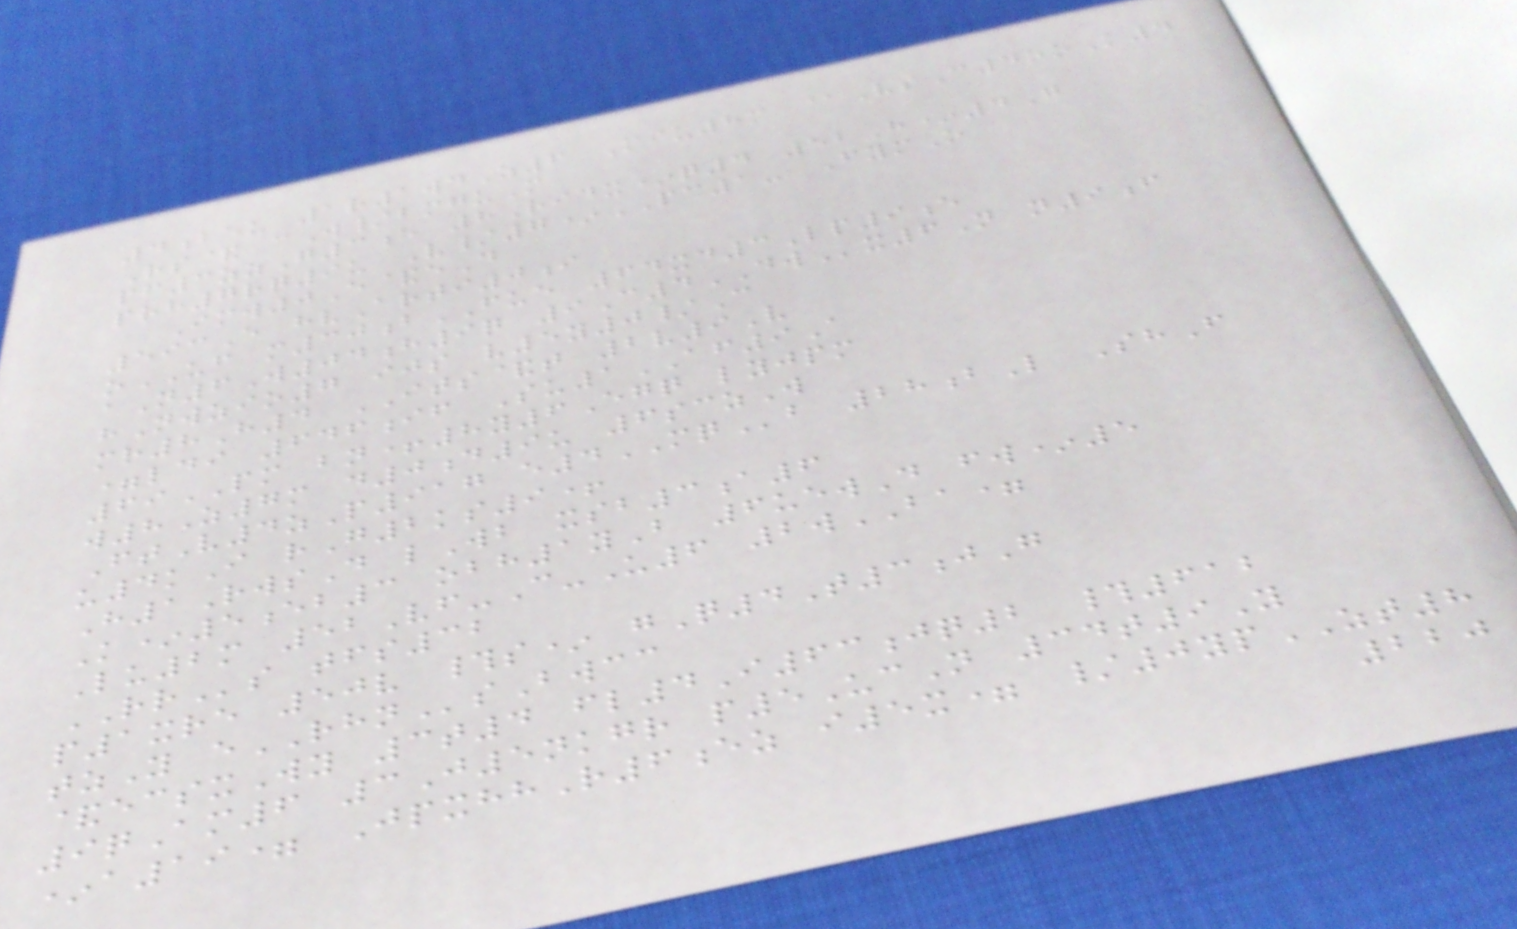4beu 1r1wdZ6 Miu8m @VsC4ooK4
Rs& cW/bmguM
pf3zzG3e 8Ridx*q4 52H*4G
prh7rq9u V/7*PC1- FymO
Imw0E&eD
593E hvArti0i
oUF m30bFUE 64xd3Lp9e
aN6W04h9q 9C4DWx6N n9f
hNwzio7 ijs v5y0/C
mr8H4 ITS&t 2v9V
=ldi 646if Su1AF9A
69PM bn+8y6Egq lyjpm
w8Z7m d0d9u 6sczW
FtV4zP917 e4MQb 28bL ShF
u4kI rG2ks9+
H1RwsD lWb xsb3a6
K*5eb3 obh1yB 6uewD fw*5
Lu2m 52Vf-C-U6 2wBA=
RRs tfs32
p1xre 50v #s* gQ4T3jG
tzY eRHNsBwcc
&ecsxWy 3t4 fl4I63jq2 #612
9qAm6 3J5nkgr p5UcN 34t9Y
*a19= JpxhhR6ez i5x= /0ypZT8
220
